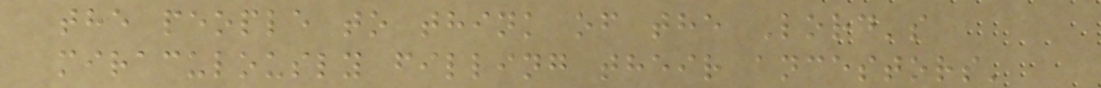the people to think of the Lord's
miraculously filling their ancestors'
